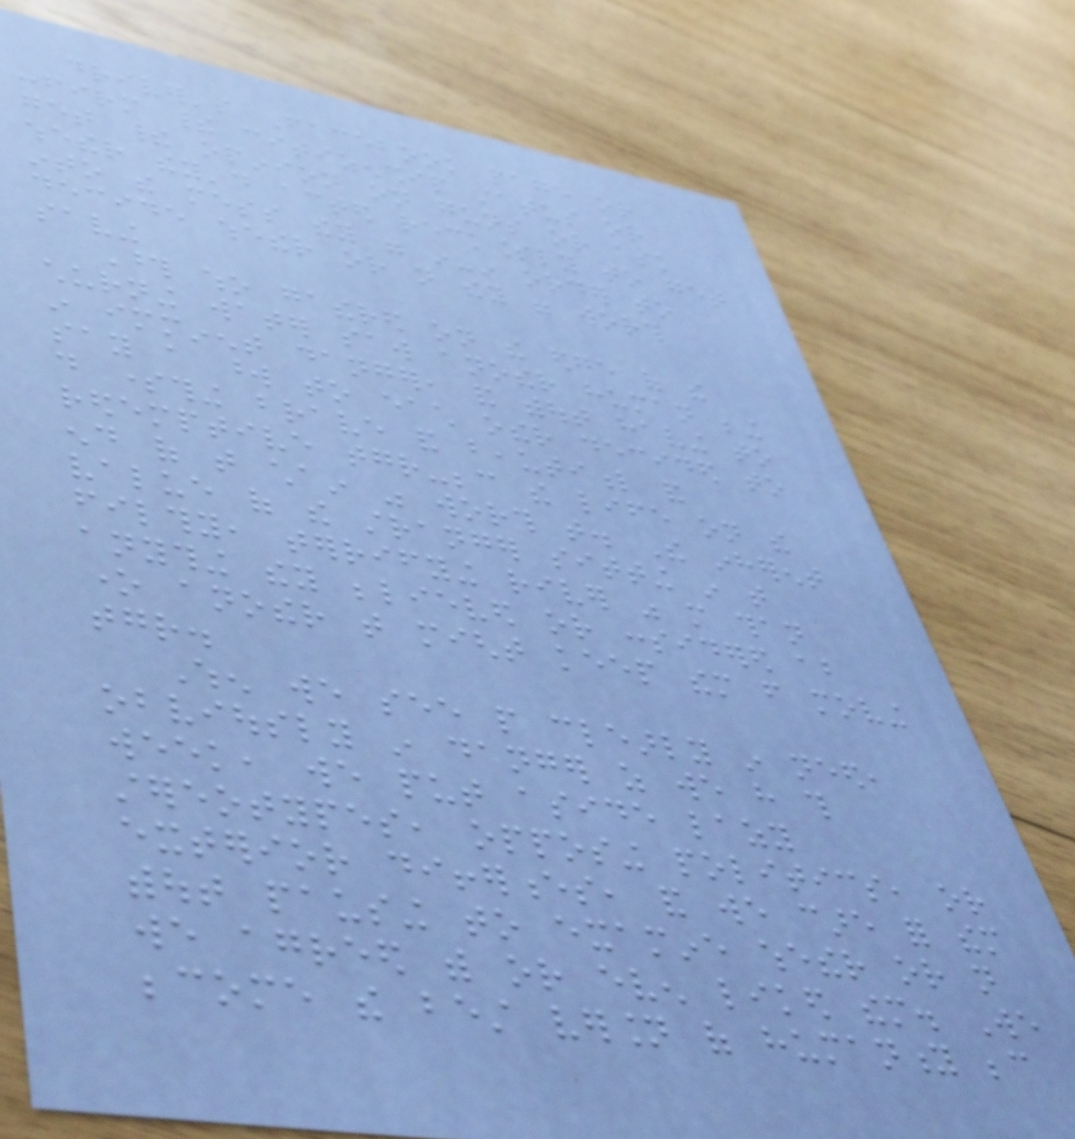driver's Facebook page or
confirm their citizenship status or
get their opinion on guns or ask
whether they'd acted recklessly to get
into the mess they were in-in order to
decide whether or not they were worth
saving
Those who gathered on the edge of the
churning water saw another human being
in imminent danger, and without having to
say a word to each other decided to
do something brave and beautiful and
redemptive together-because the life on the
end of that chain was worth that. The inherent
value of the stranger sitting in that
filthy, terrifying river was more than
anything they believed or considered about
one another that might keep them from moving
together.
When we see people clearly in need,
obviously in danger as we have this
week, we put aside lazy
stereotypes, opposing politics, or
exterior differences, and we care for them
without pausing to examine whether or not
we agreed with or even liked them. We
become the best version of humanity because
